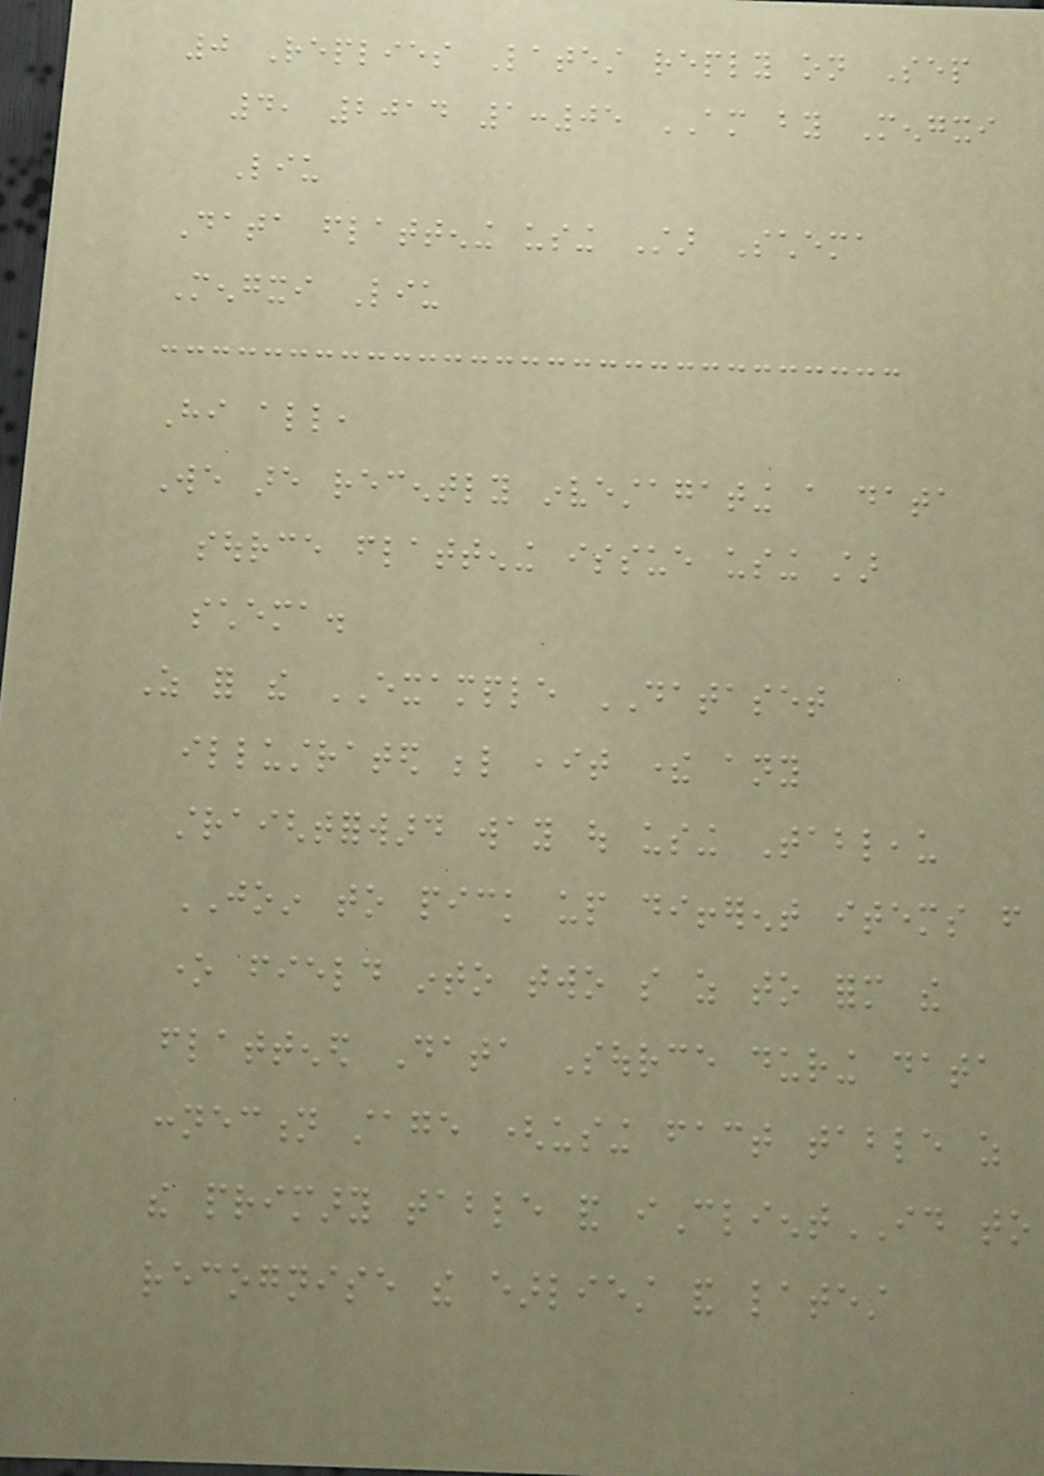0 Replies Latest reply on Sep
4, 2014 1:05 AM by Mengxi
Liu
Data flattening using Star Schema
Mengxi Liu
Hi all,
We are recently investagating a data
source flattening issue using star
schema.
As for the EXAMPLE DATASET
illustrated below ,it there any
straightforward way out using Tableau
JOIN to pick up different items from
one field into two so as to form the
flattened Data Source during data
connection stage (using fact table as
the primary table and iClientID to
recognise the earliest and latest
